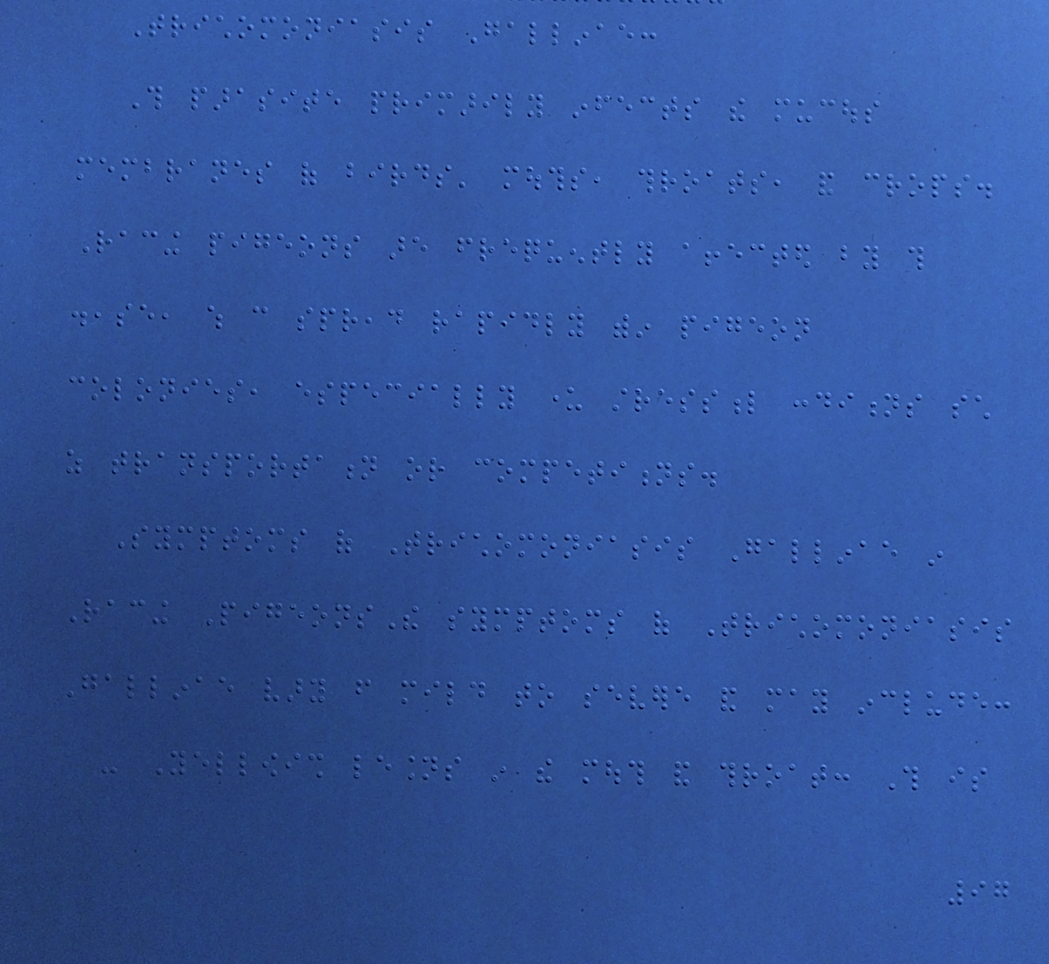Trichomoniasis Gallinae:
This parasite primarily infects the mucous
membranes of birds' mouths, throats, and crops.
Racing pigeons are frequently affected by this
disease, which can spread rapidly within pigeon
colonies, especially under stressful conditions such
as transportation or competitions.
Symptoms of Trichomoniasis Gallinae in
Racing PigeonsThe symptoms of Trichomoniasis
Gallinae vary from mild to severe and may include:
- Yellowish lesions in the mouth and throat: This is
97
